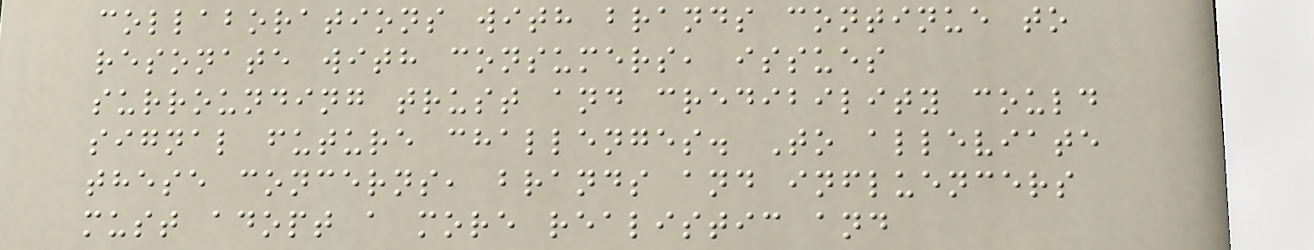collaborations with brands continue to
resonate with consumers, issues
surrounding trust and credibility could
signal future challenges. To alleviate
these concerns, brands and influencers
must adopt a more realistic and
